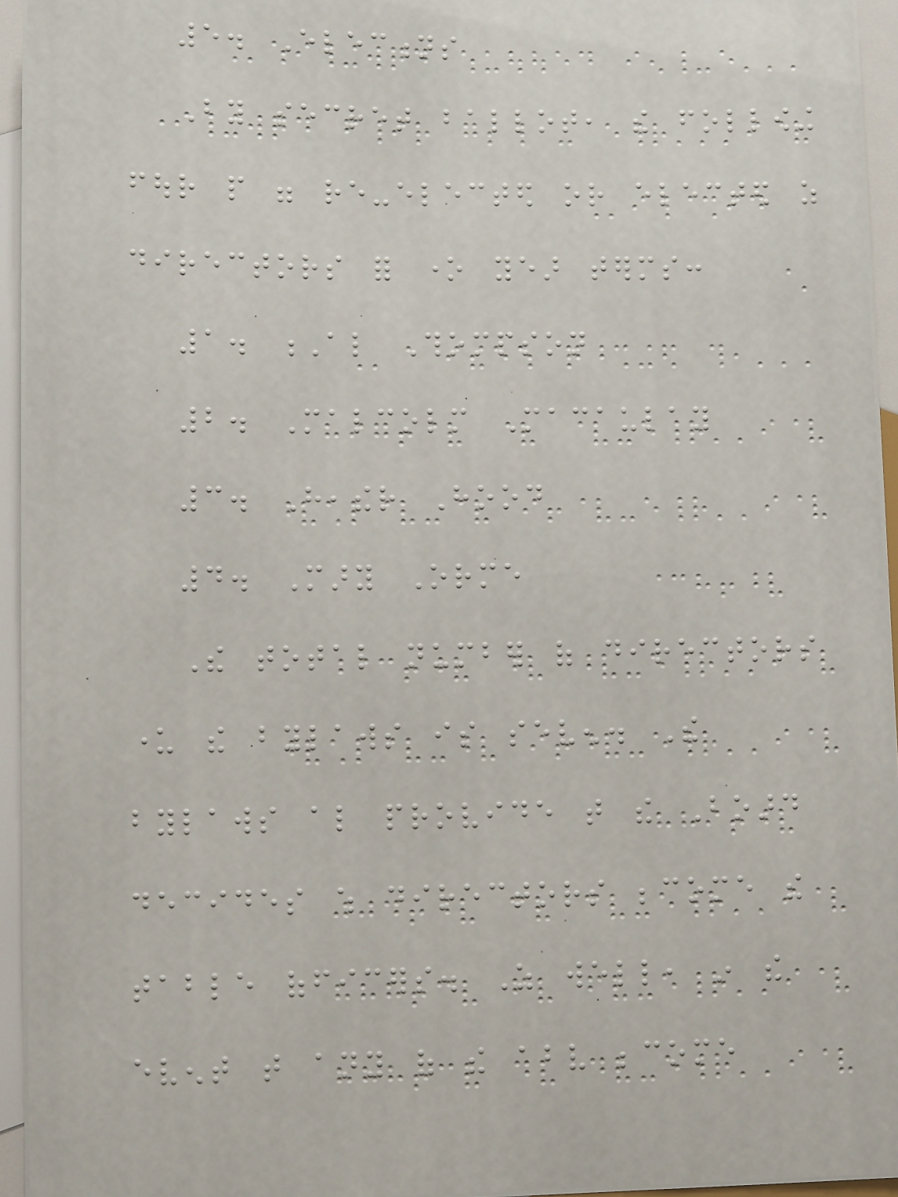5. Elections
By secret ballot, the following
four people were re-elected or elected as
directors for one year terms:
1. Al Thompson
2. Malcolm Macaulay
3. Heather Hood
4. Mary Orme
The total number of directors
under the bylaws is seven. The
bylaws also provide that the Board
decides which directors become the
table officers. As well, in the
event that any of the above become
